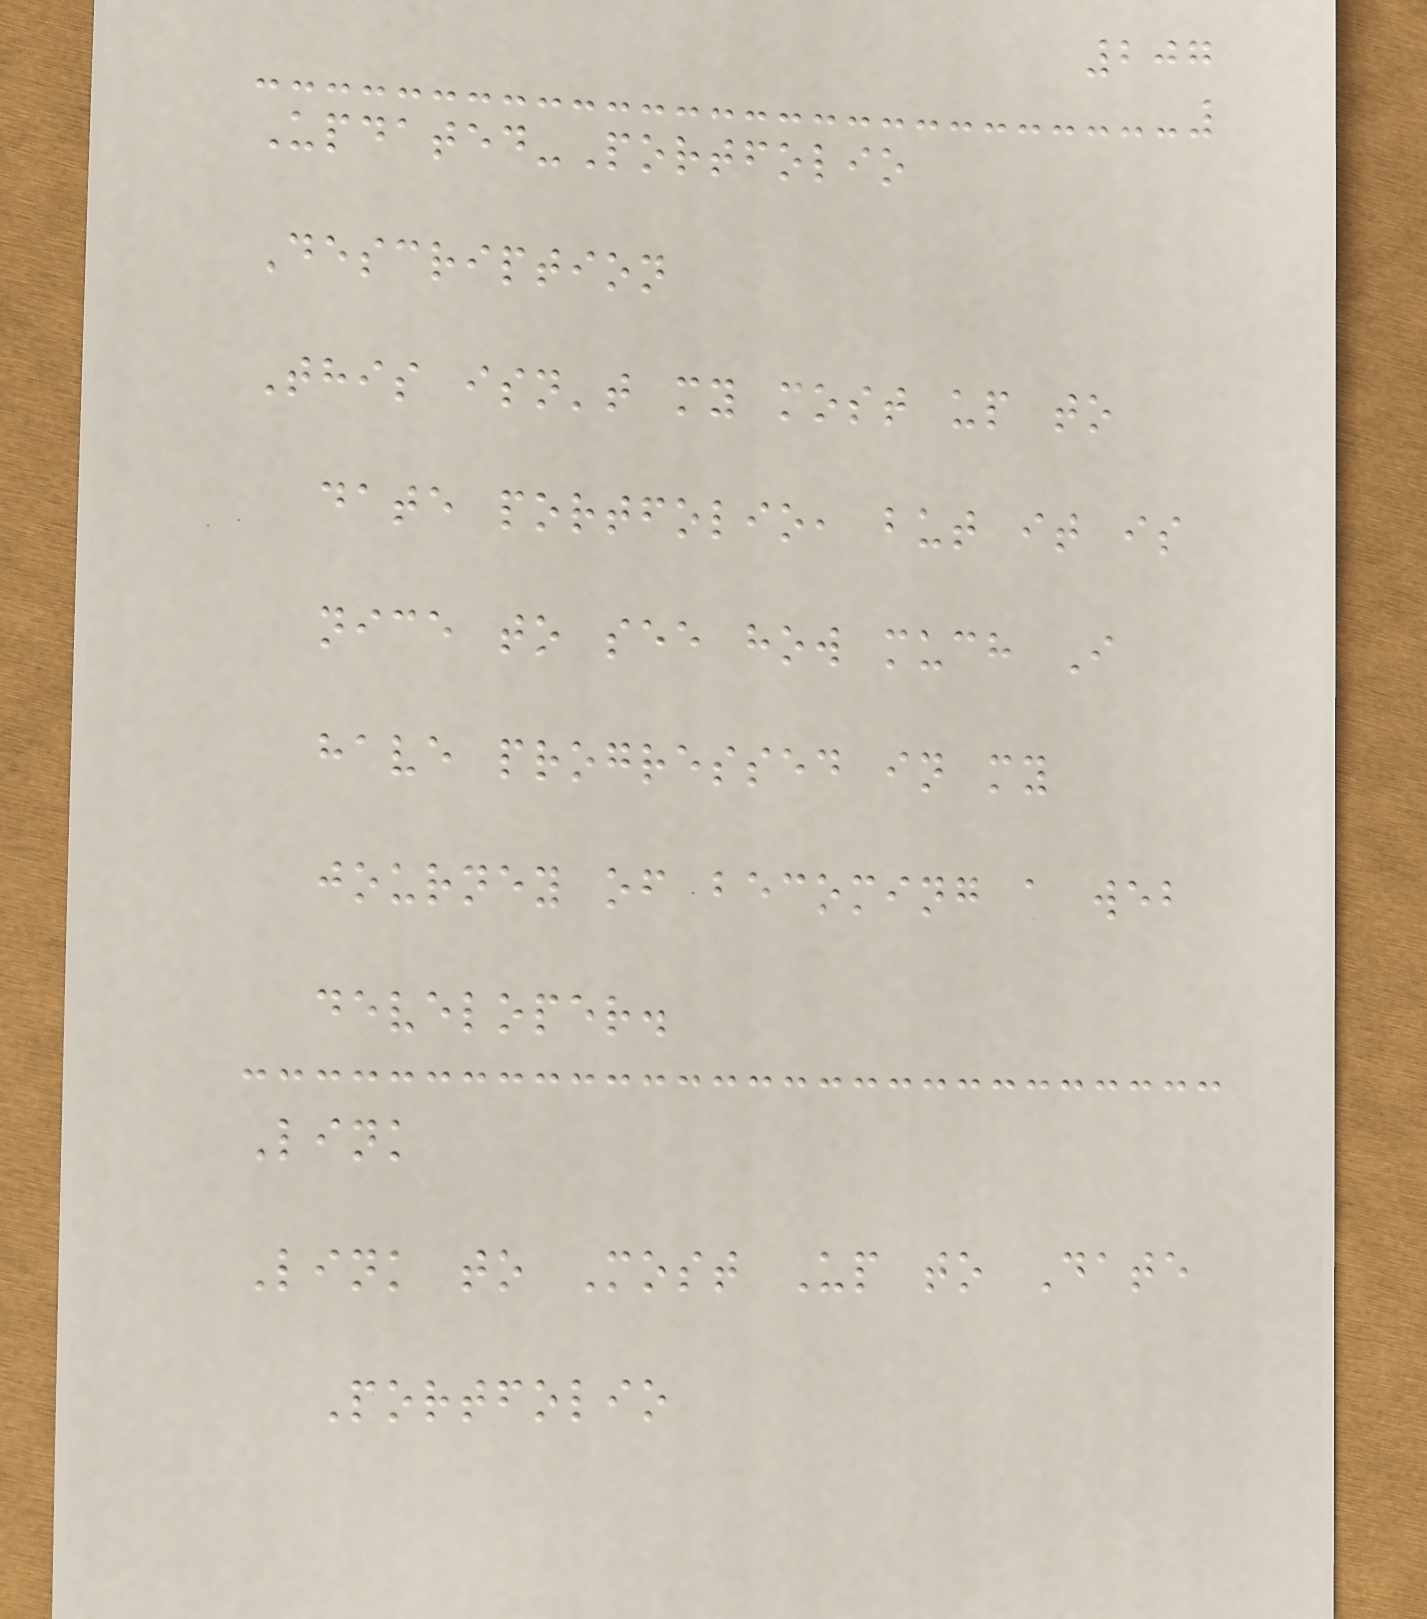207
Updated-Portfolio
Description
This isn't my most up to
date portfolio, but it is
nice to see how much I
have progressed in my
journey of becoming a web
developer.
Link
Link to Most Up to Date
Portfolio
